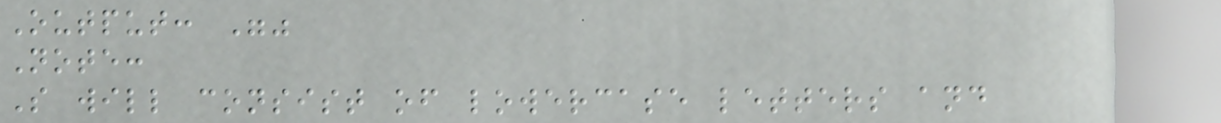Output: ""
Note:
S will consist of lowercase letters and
